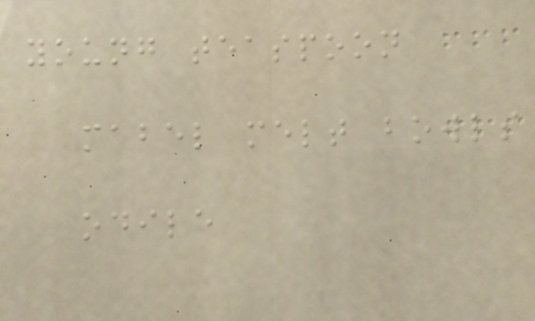young teaspoon
mabel melt bowls
odile
